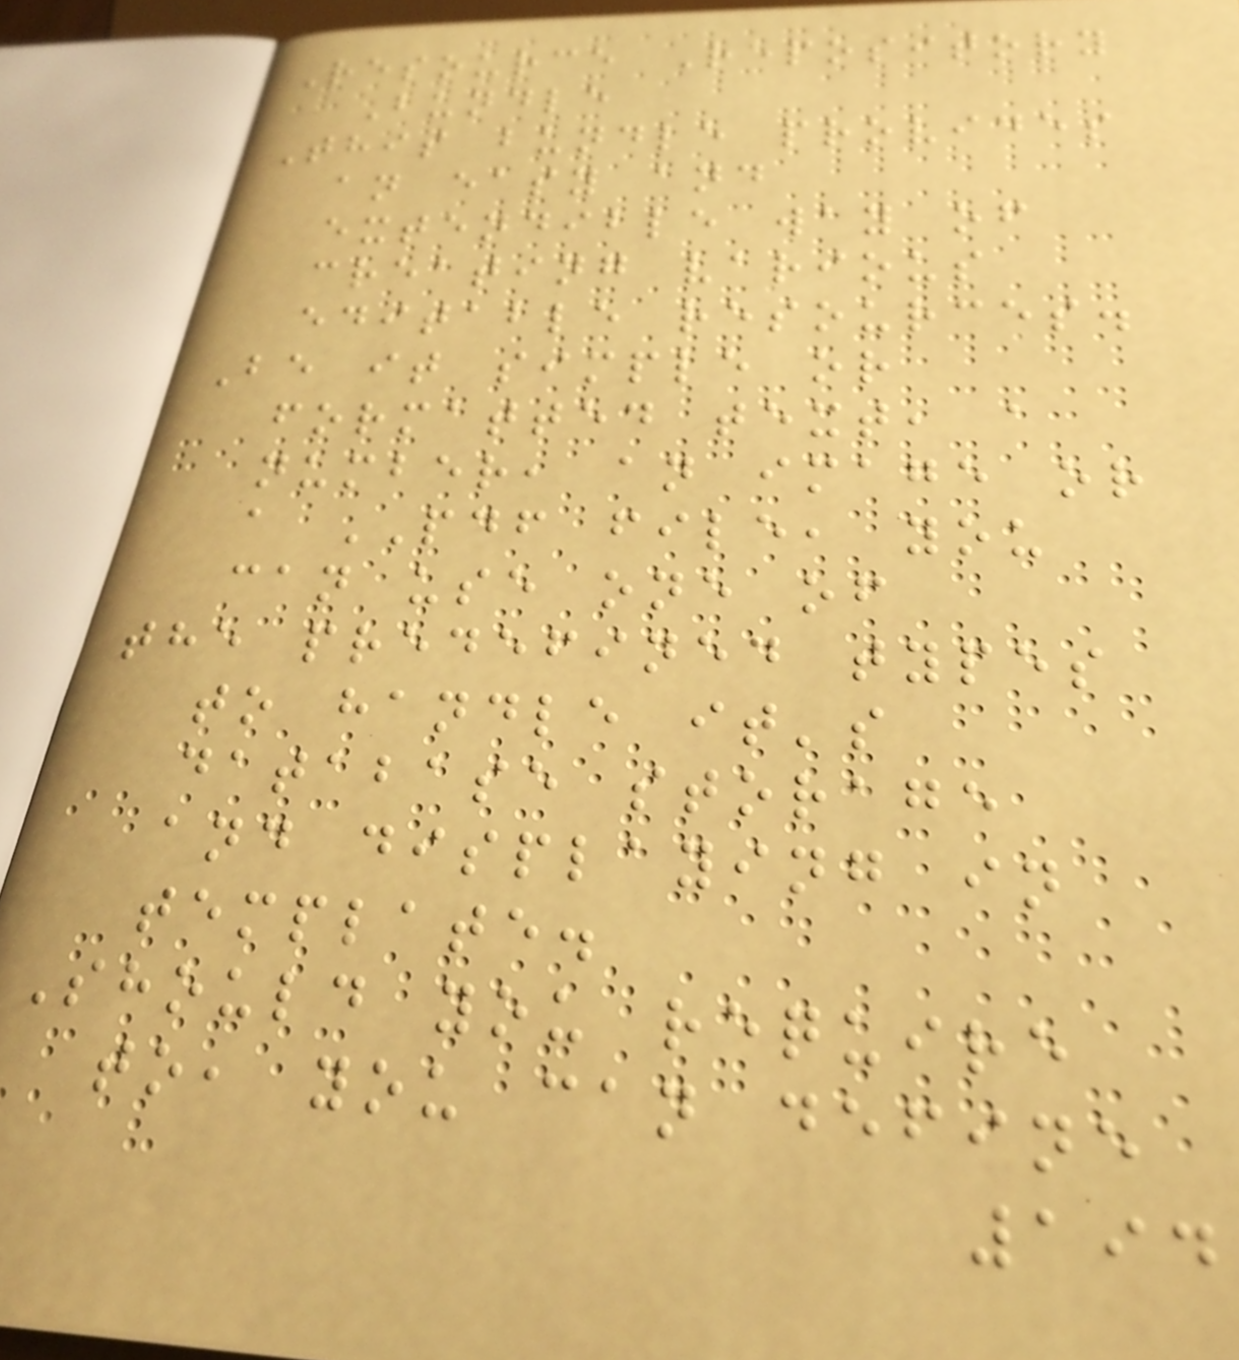Resource Repository
Bundle
This bundle provides
an easy and
extendible way of
creating various
editable resources.
Be it simple or
formatted text, a
number, an image or
a PDF file, you
can use one of
the predefined types
to handle it's
database storage
and displaying in
template.
Should you require
to, you can define
194
